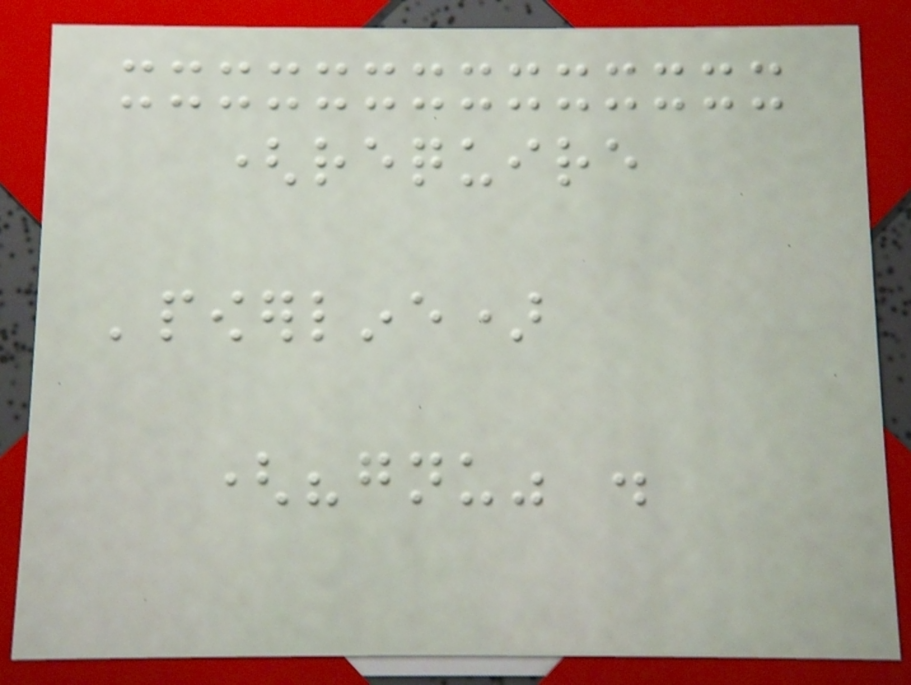(require
'powerline)
("gnu" .
